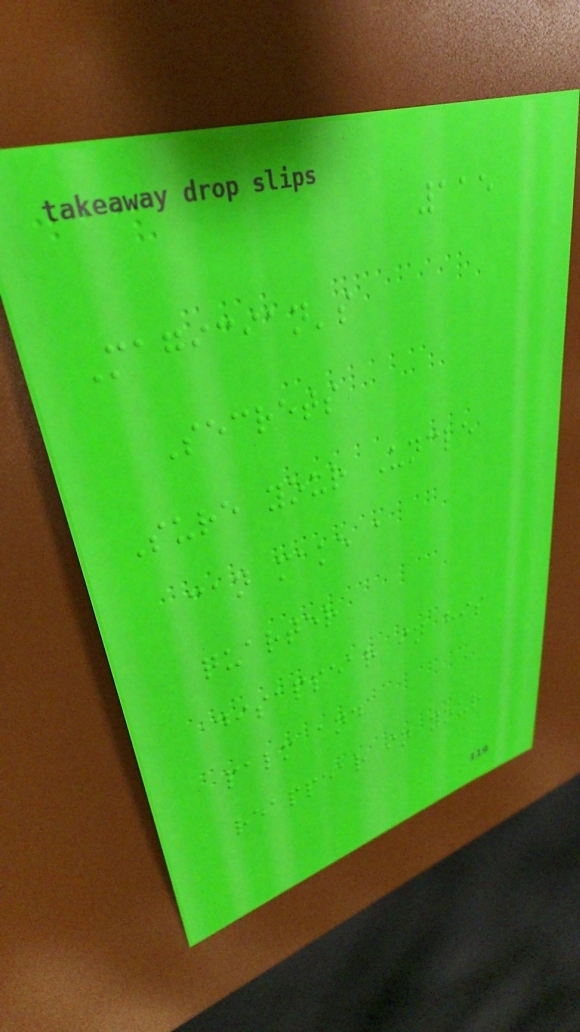115
Magician's
Secrets
Sure your Uncle
can make a
quarter
disappear in his
palm and
reappear in your
